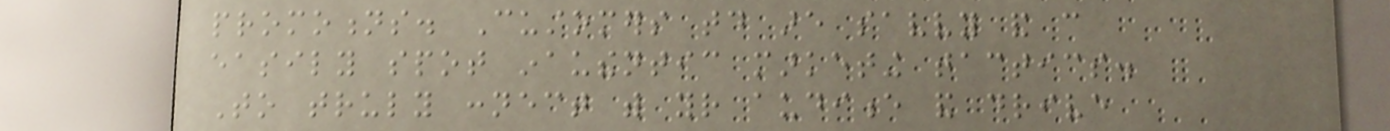promotions. Customers today are savvy and can
easily spot inauthentic marketing tactics.
To truly connect with your audience and drive
